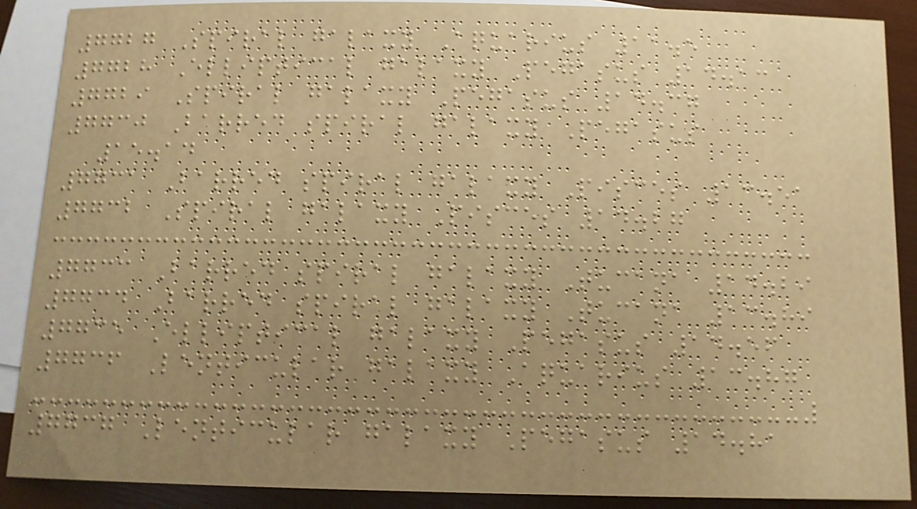7727 Spiral galaxy Aquarius 11.5
7728 Elliptical galaxy Pegasus 14.13
7729 Spiral galaxy Pegasus 14.37
7730 Barred spiral galaxy Pegasus
15.14
7731 Barred spiral galaxy Pisces 13.51
7732 Spiral galaxy Pisces 14.27
7733 Barred spiral galaxy Tucana 14.29
7734 Barred spiral galaxy Tucana 13.89
7735 Elliptical galaxy Pegasus 14.56
7736 Lenticular galaxy Aquarius 13.87
7737 Lenticular galaxy Pegasus 14.81
